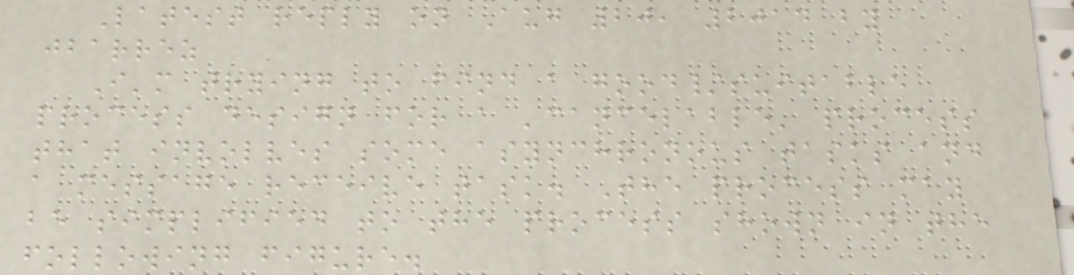Latest reply on Aug 20, 2014 by
jbarrez
I'm trying to find a good/suitable
process design for a 'cancelable' process
that involves some asynchronous tasks and
a message receive task. The process may
be simplified to the process shown in the
following figure.
